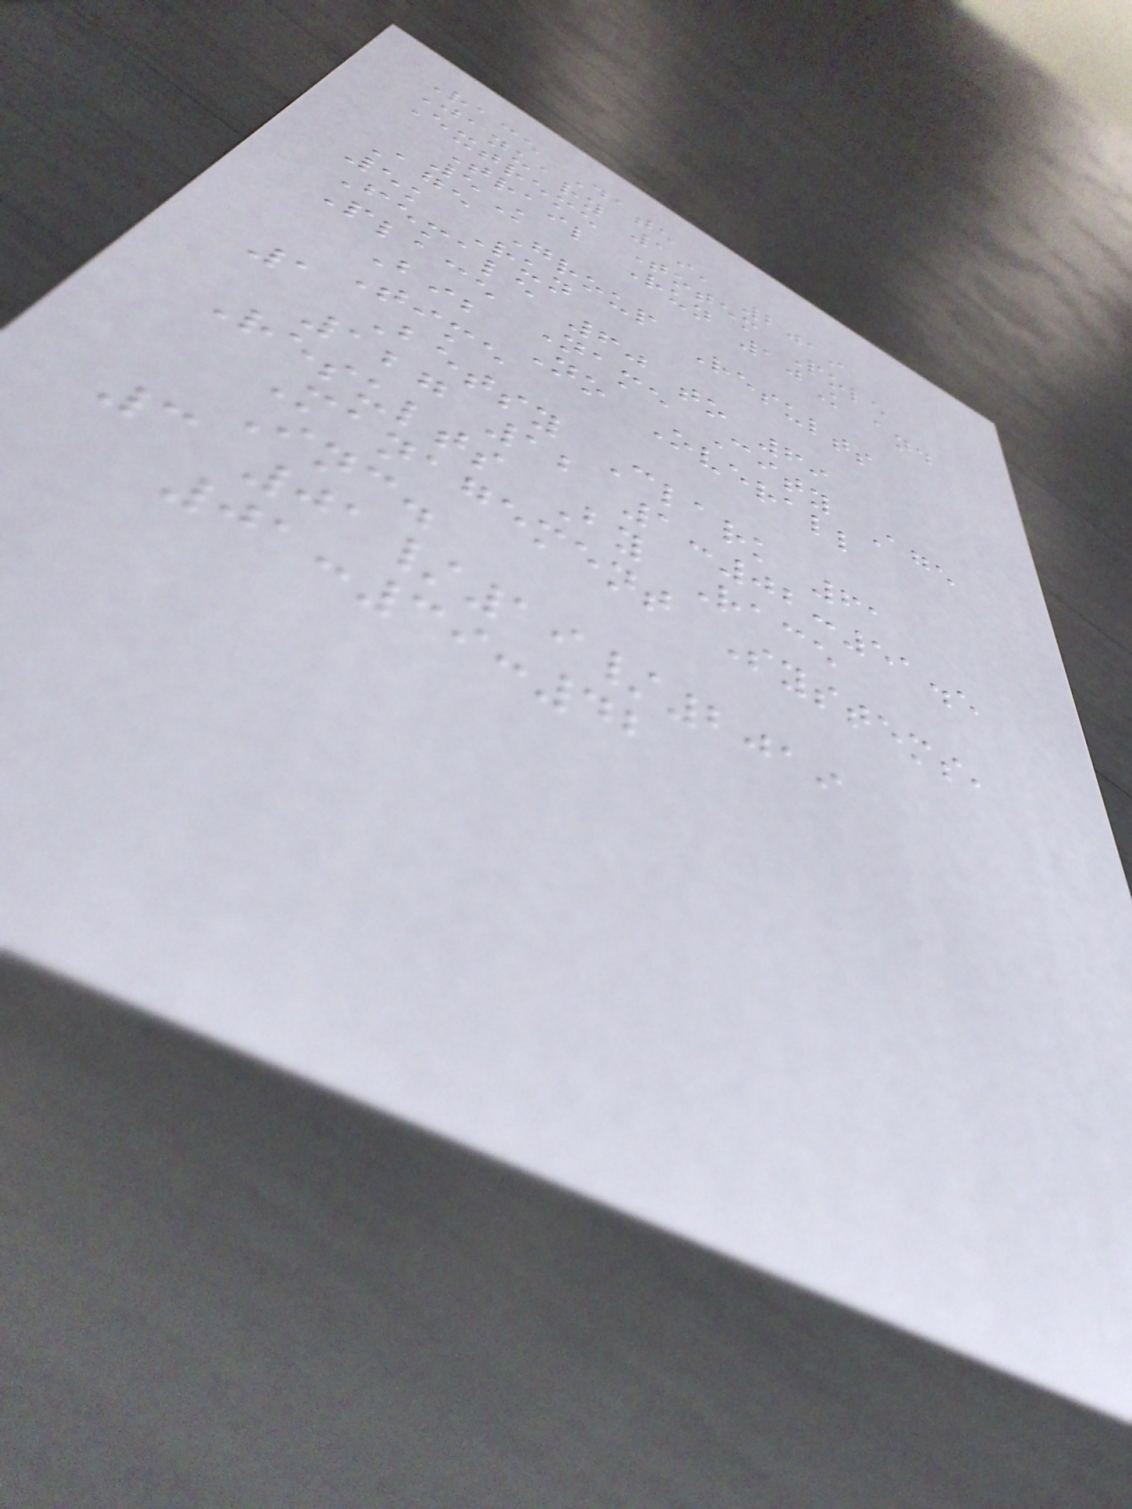Race Date
January 19, 2019
Extreme Totem Pole
Trail Run 10K and
5K
Age Group Results
5k Run
Female 60 to 69
Place Name City Age
Bib No Overall
Time
1 Betsy Clark 61
127 12 1:02:51.5
Results By Race
Management Systems,
Inc.
3 01/19/2019
01:39:42
